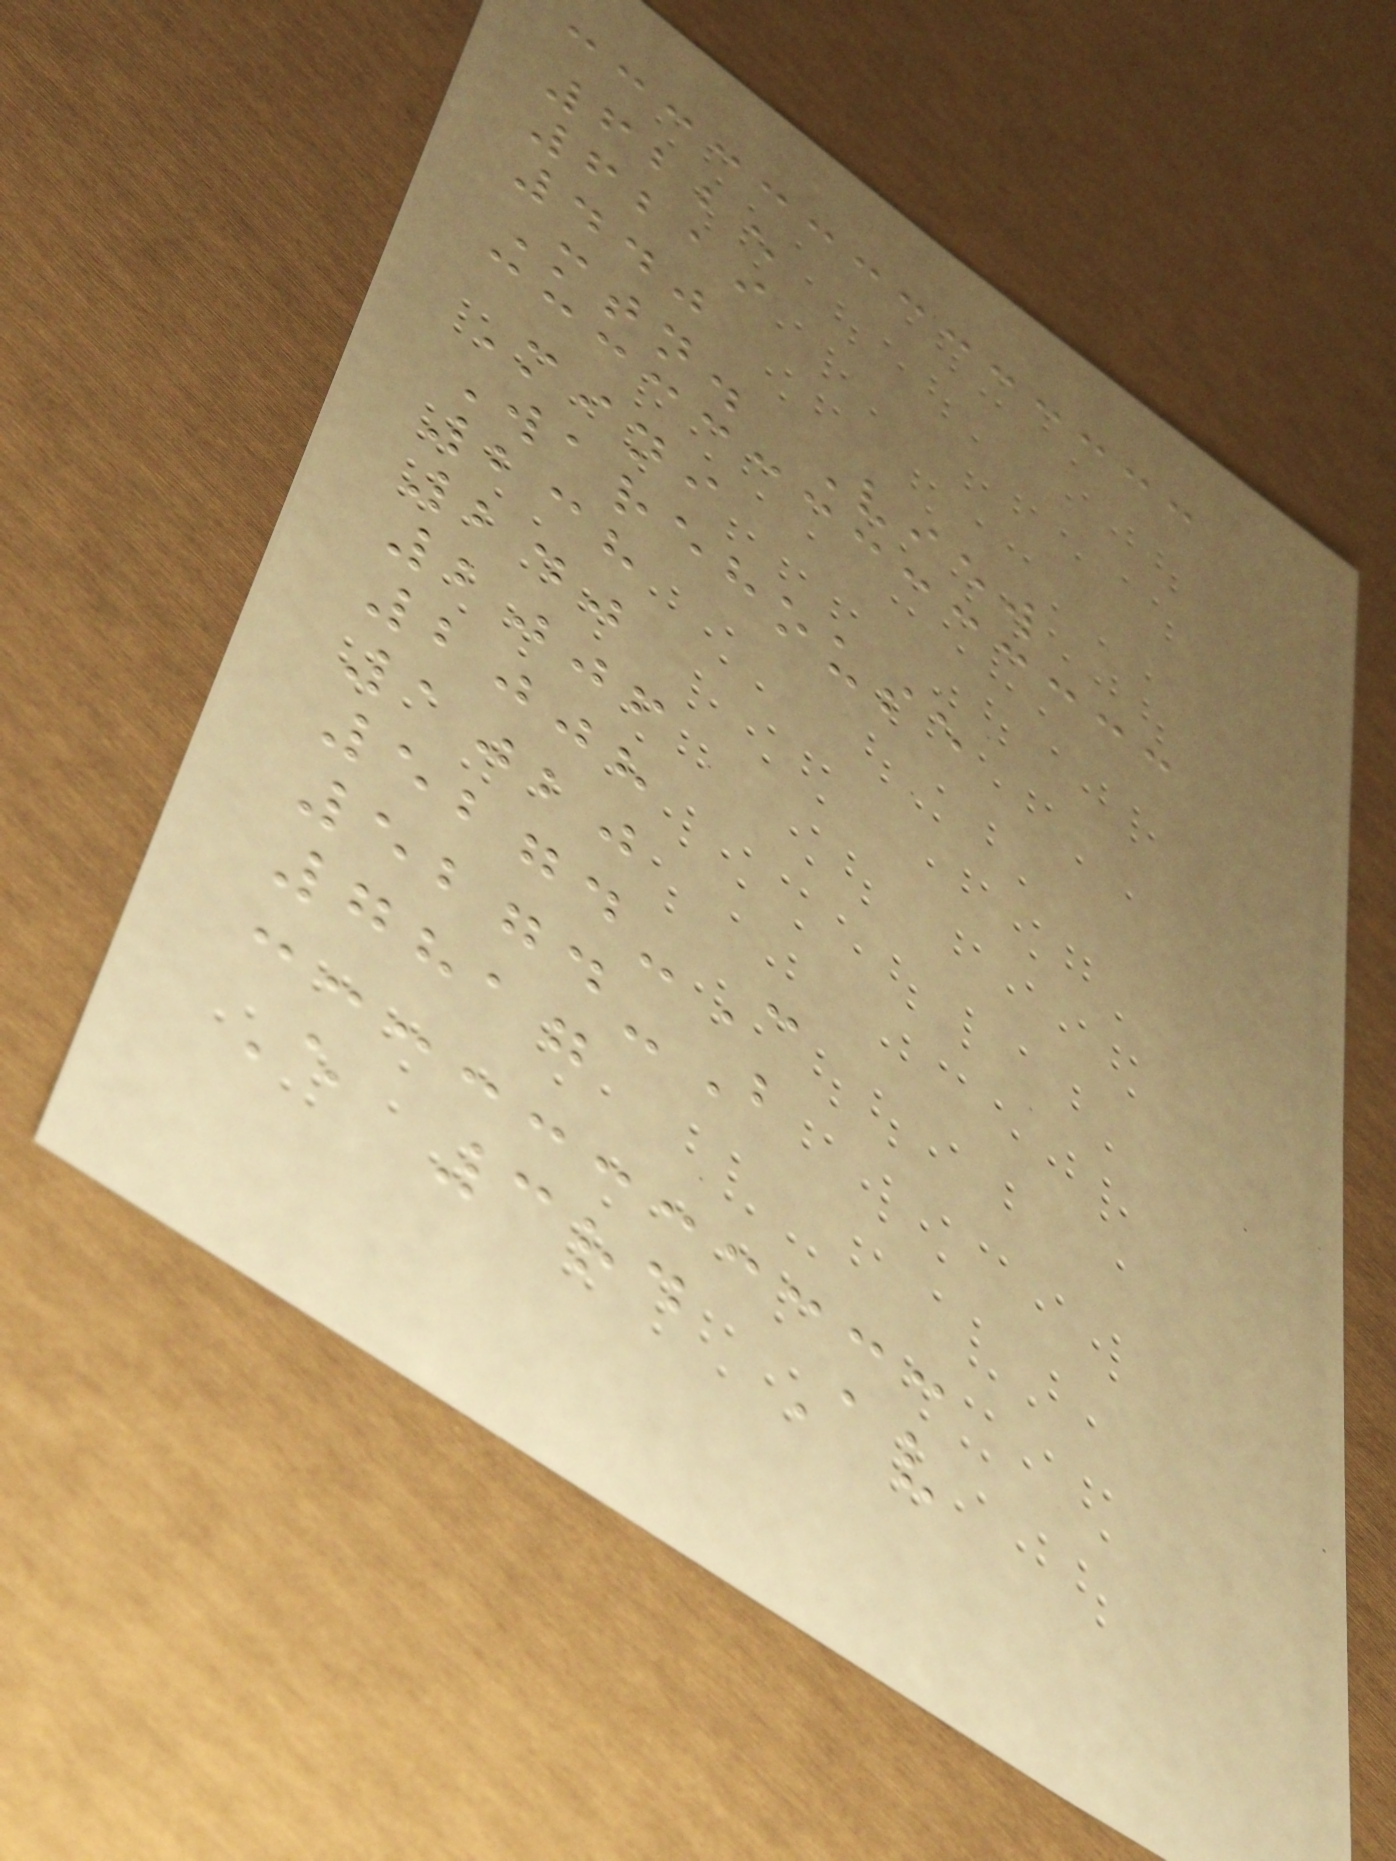6225
6219
440
Mtn. View
Mini
Warehouse
238
240
2006
2008
1020
5274-C
5274-B
7817
E 3rd Av
